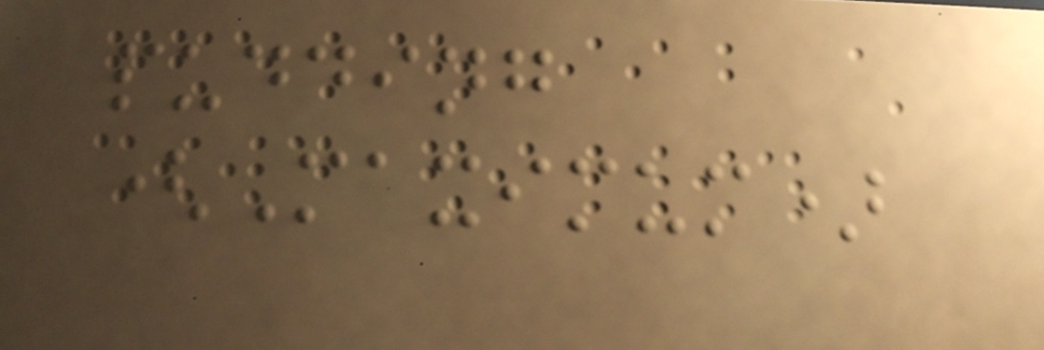pudding
(Maximum)
